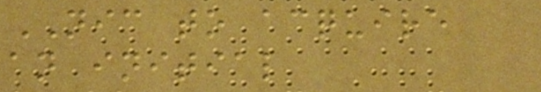NIC to acquire
an initial
